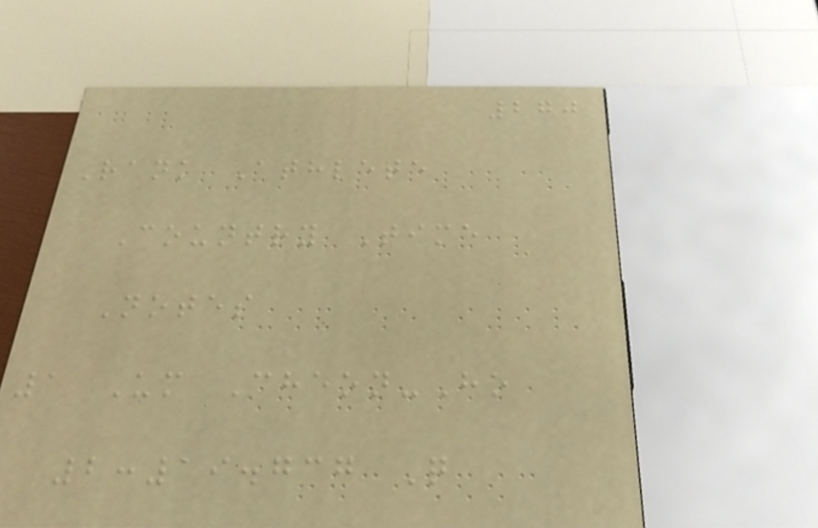270
Rank Athlete
Country Time
Notes
1 Um Cheon-Ho
2:19.737 Q
